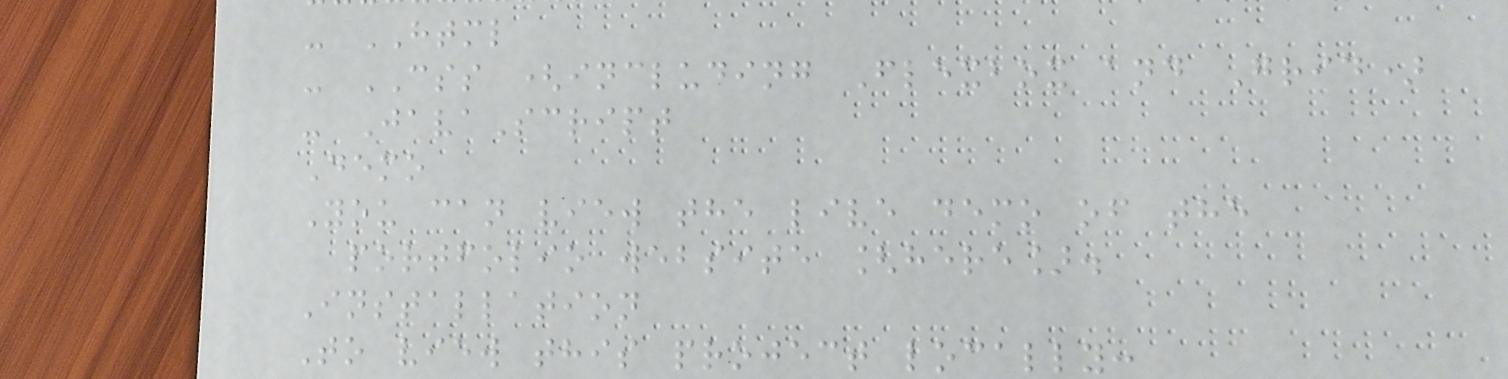- HTML
- CSS (including Flexbox and Grid)
- JavaScript
Demo
You can view the live demo of the
portfolio website [here].
Installation
To view this project locally:
